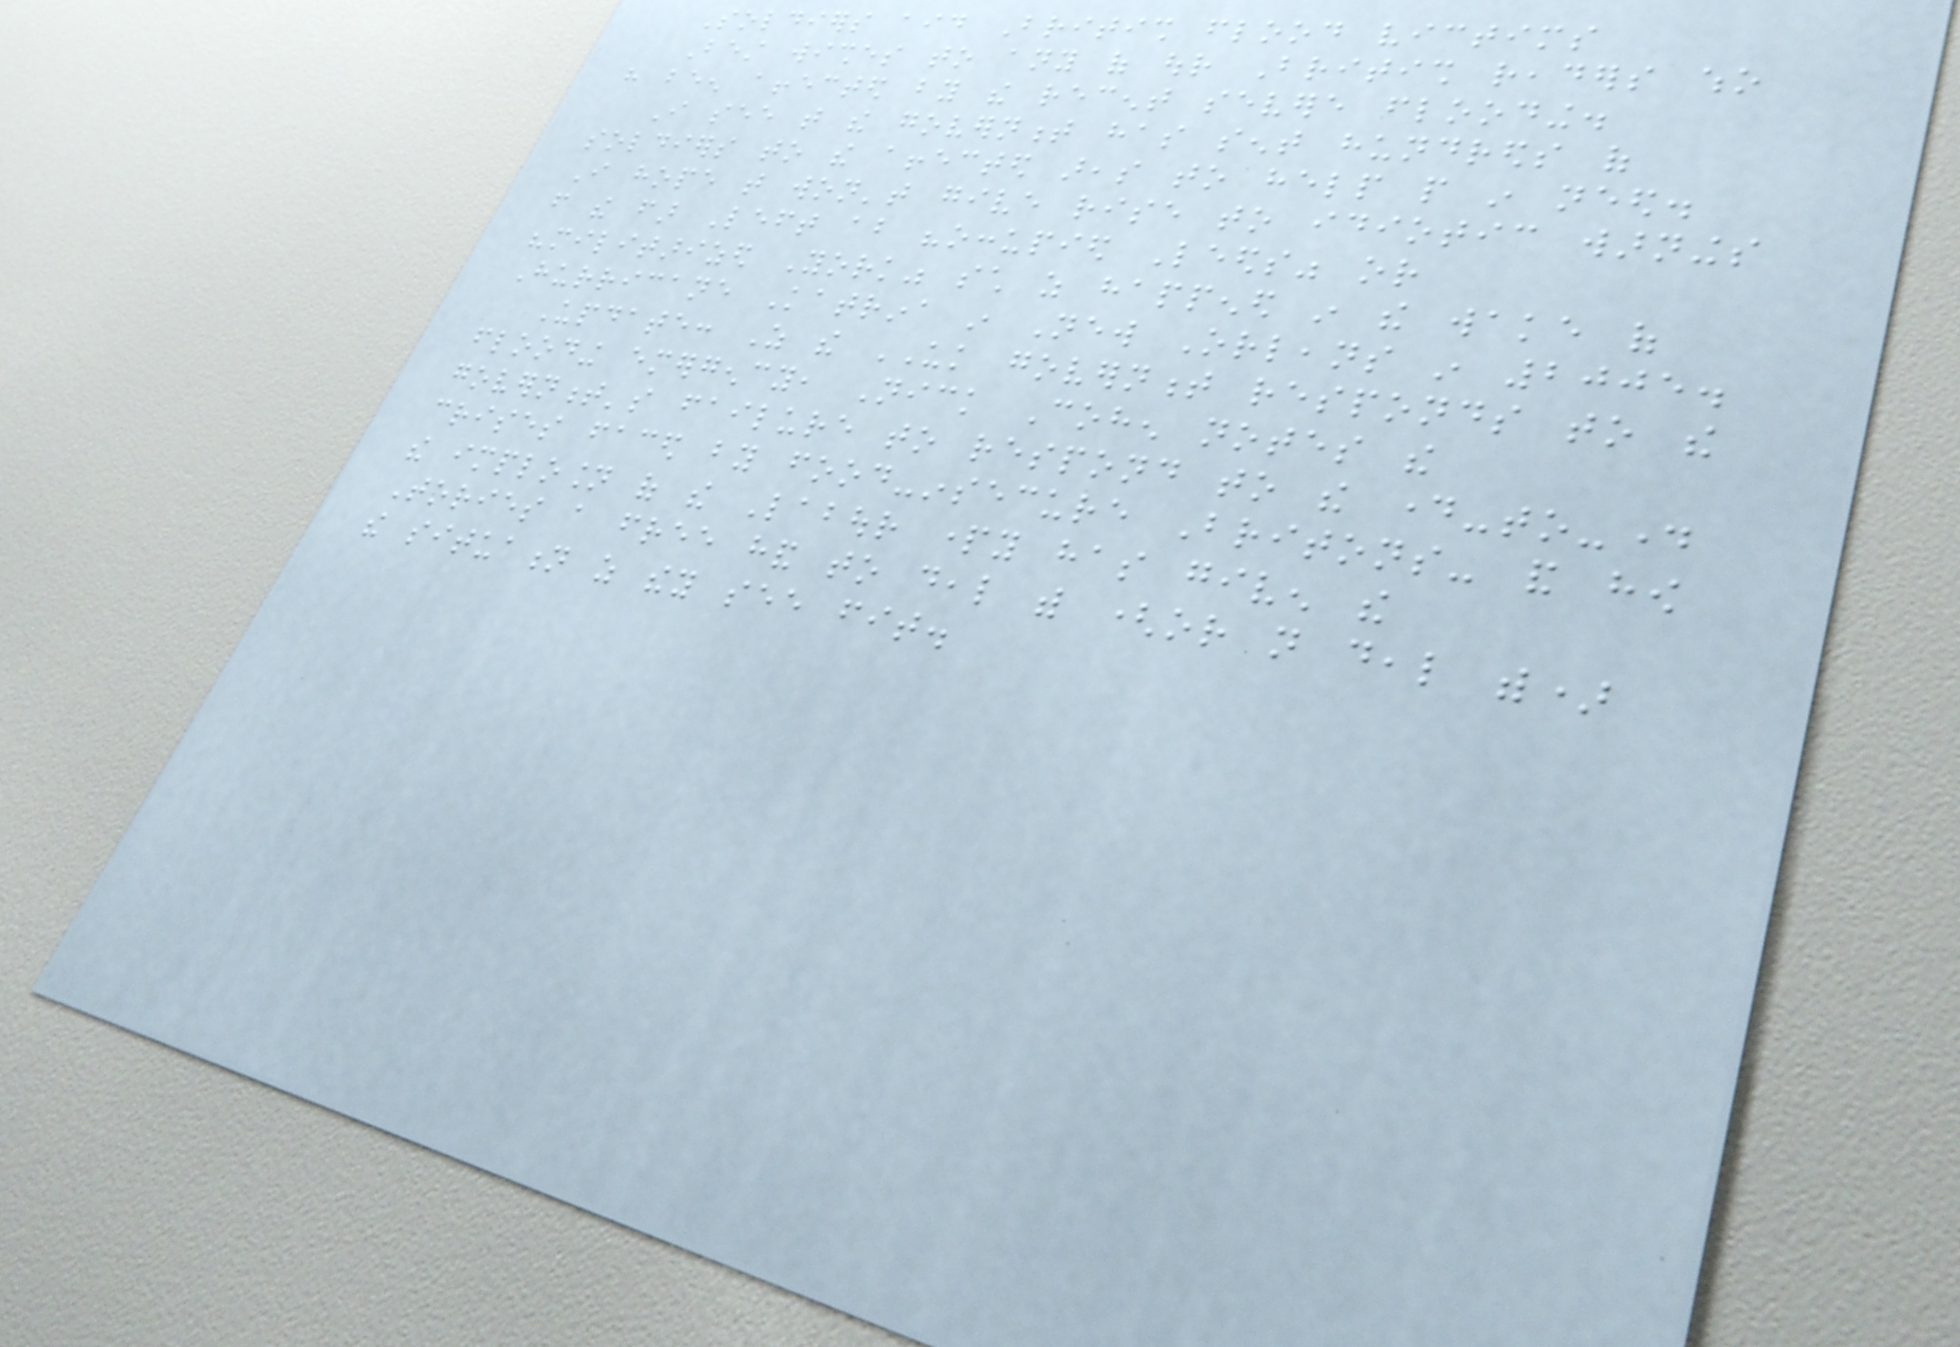Soldiers aid British flood victims
Best wishes to any of our British readers who
have been affected by the recent severe flooding.
I see that the government has sent hundreds of
soldiers to the affected areas to help people in need.
I hope that won't give rise to idiotic warnings
from the far Left about "occupied Leeds" or
"militarized York" such as happened in the wake of
Hurricane Katrina in New Orleans in 2005.
Update: As the UK government responds to the
flooding emergency, Nick Cohen notes the
government's failure to respond to the day-to-day
crises faced by food-insecure Britons- and how
the implosion of the Labour party has given the
Tories a free hand to deal with (or not deal with)
the situation as they see fit.
